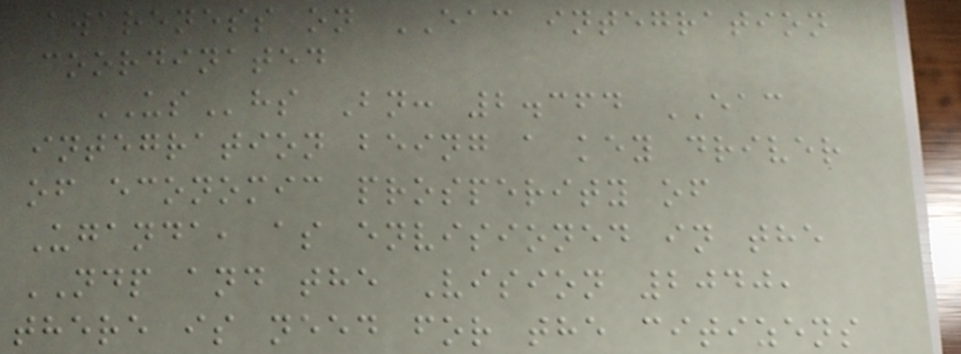awareness on EAC integration
coordinated
UShs Bn: 2.364 EAC
integration being a key driver
of economic prosperity of
Uganda, as envisioned in the
NDP and the Vision 2040,
there is need for the citizens
